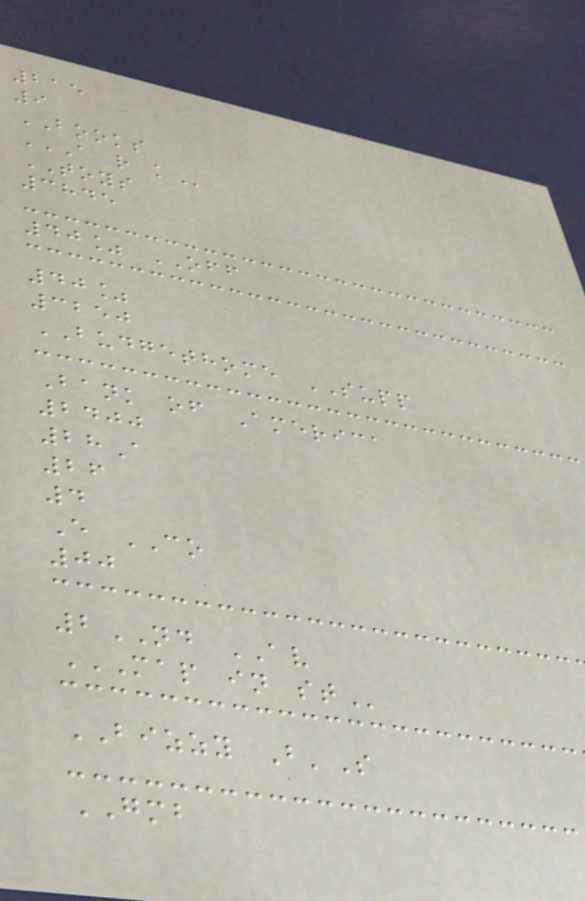215
9
BOOKS
A R K
TOYS
3845
40% OFF
40%
3250
BUDGETHOME SUPP
Bank of America
2400
28A
26
4
E CO
00
2ND AV
MAP IN ST
BIZZY B'S
GMB
